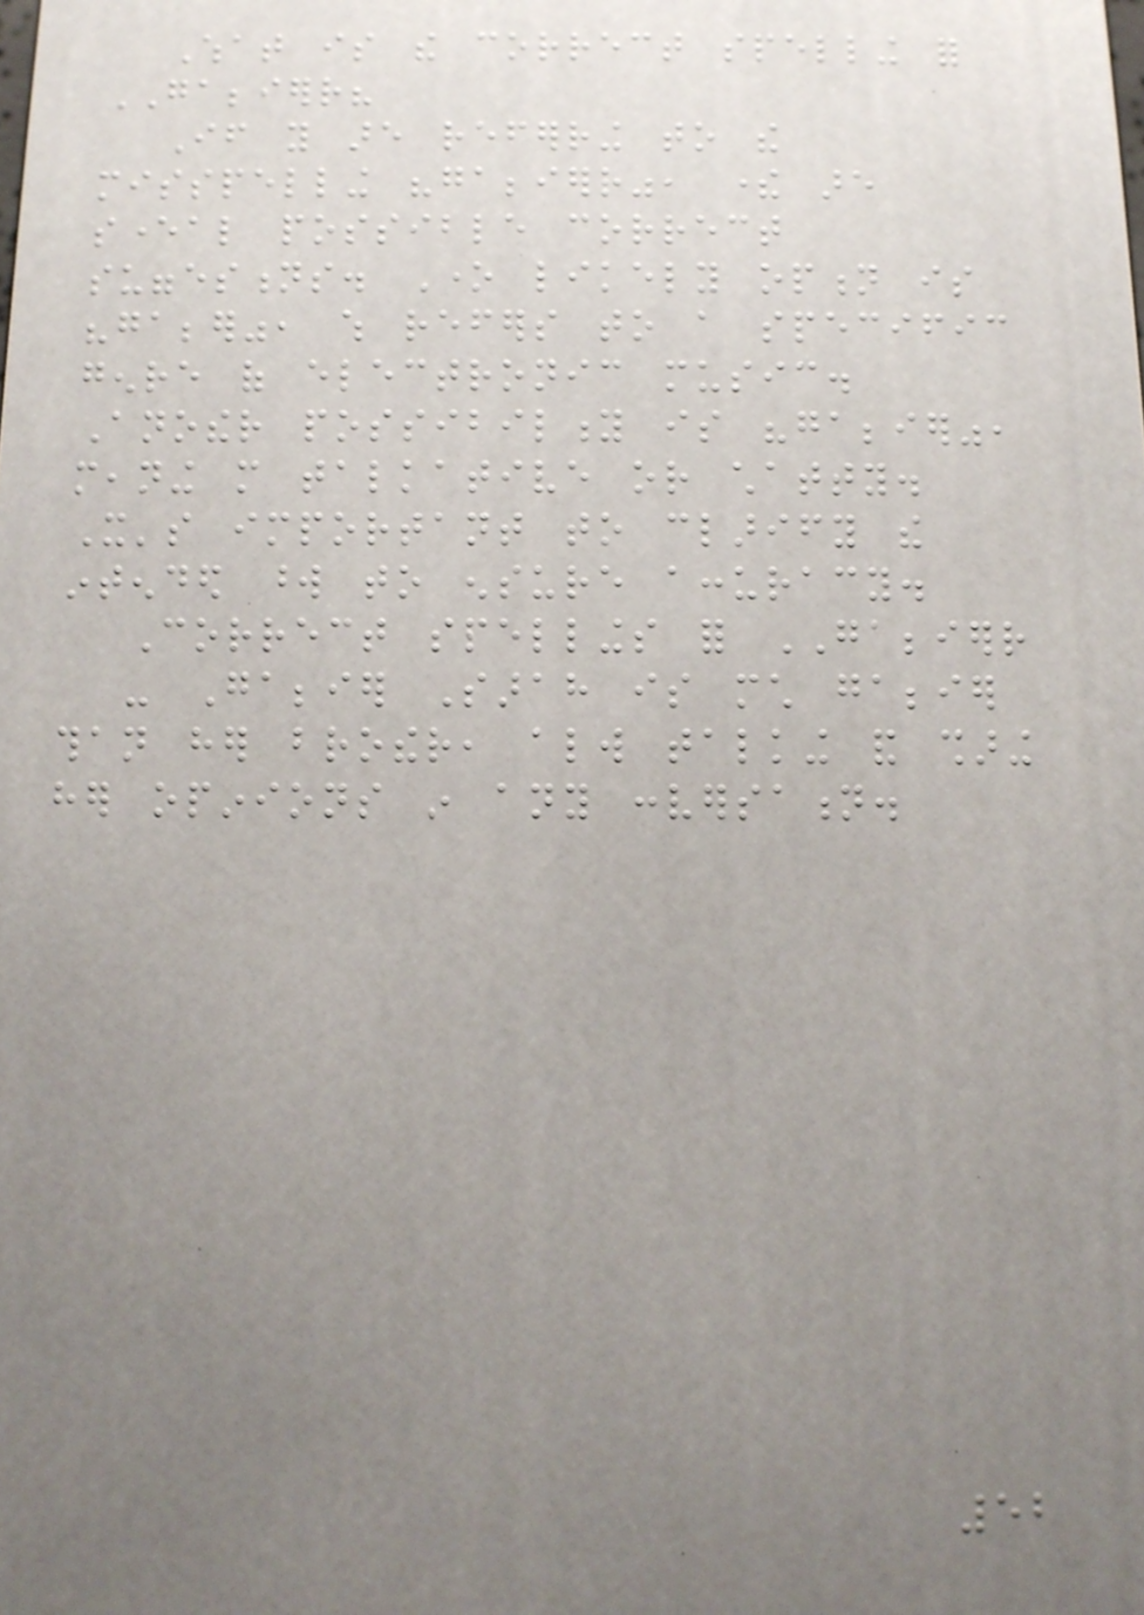What is the correct spelling for
GABBIERR?
If you are referring to the
misspelling "gabbierr", there are
several possible correct
suggestions. One likely option is
"gabber", which refers to a specific
genre of electronic music.
Another possibility is "gabbier",
meaning more talkative or chatty.
It's important to clarify the
intended word to ensure accuracy.
Correct spellings for GABBIERR
- Gabbier Sarah is much gabbier
than her brother, always talking and sharing
her opinions in any conversation.
52
